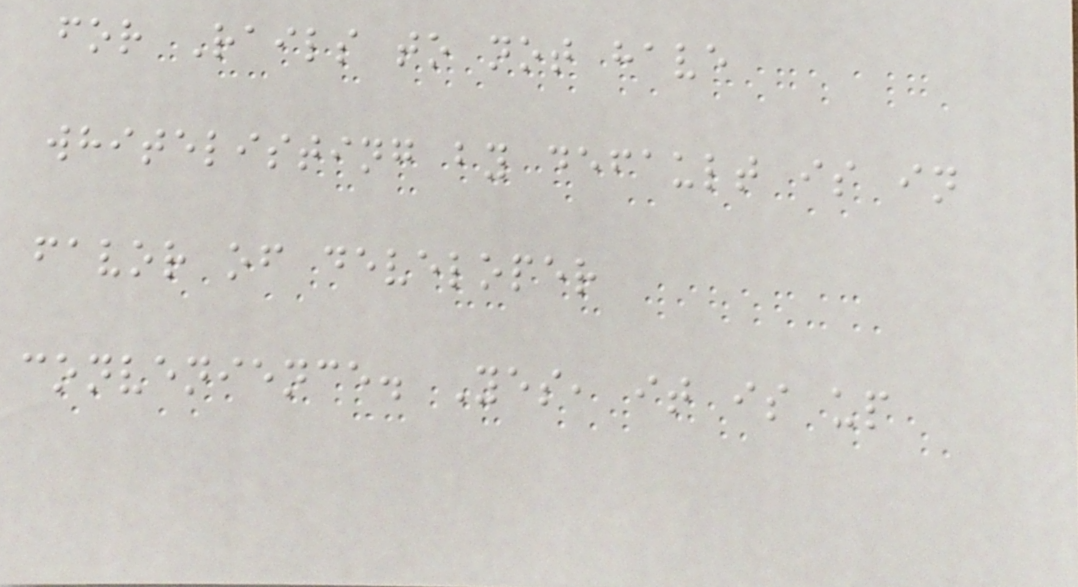for Rails to not have
whitelisting by default is in
favor of developer
convenience. Yes, it is up
